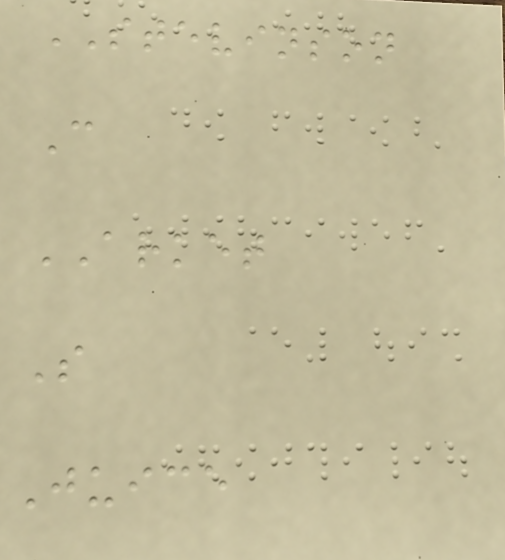STEVINSON
C
ARKET
S
Juice
